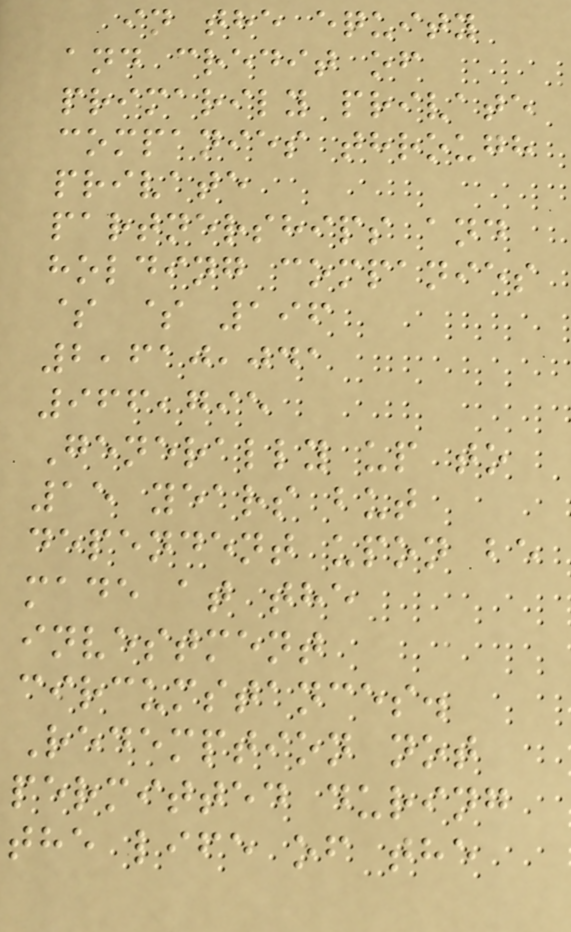in the equity
and credit of
primarily private
companies through
private
partnerships and
holding companies
$ $ 196
2,610,041
966,795
Generally up to
15 years but
dependent upon be
made at the
investment
circumstances.
Redemption not
permitted during
the life of the
